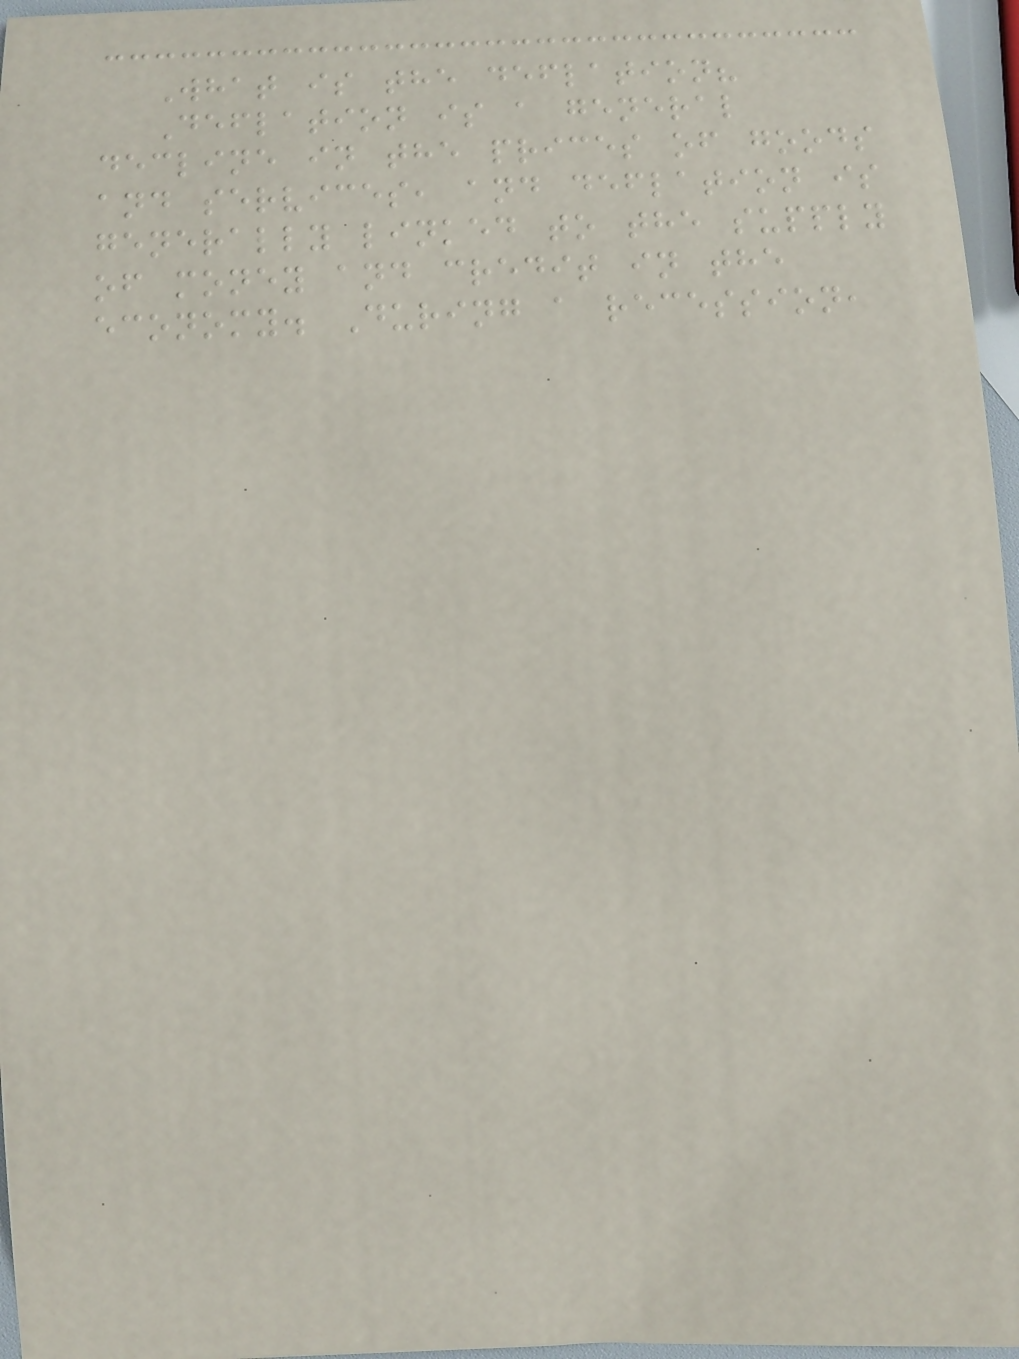What is the deflation?
Deflation is a general
decline in the prices of goods
and services, and deflation is
generally linked to the supply
of money and credit in the
economy. During a recession,
